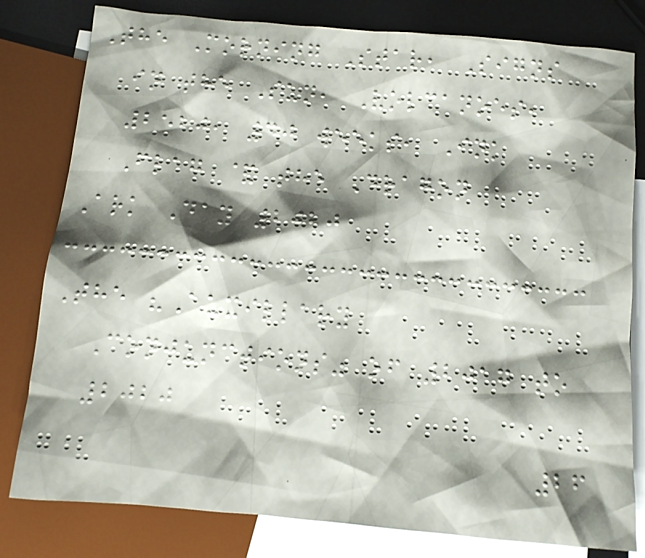The Morning Star, Signs
in the Sun, Volcanoes,
2520, 40 weeks, Ink
Flag & the Dragon
Ark Day 2020
The "Auxillary
Conjunctions" of 2017 to
2020
26
